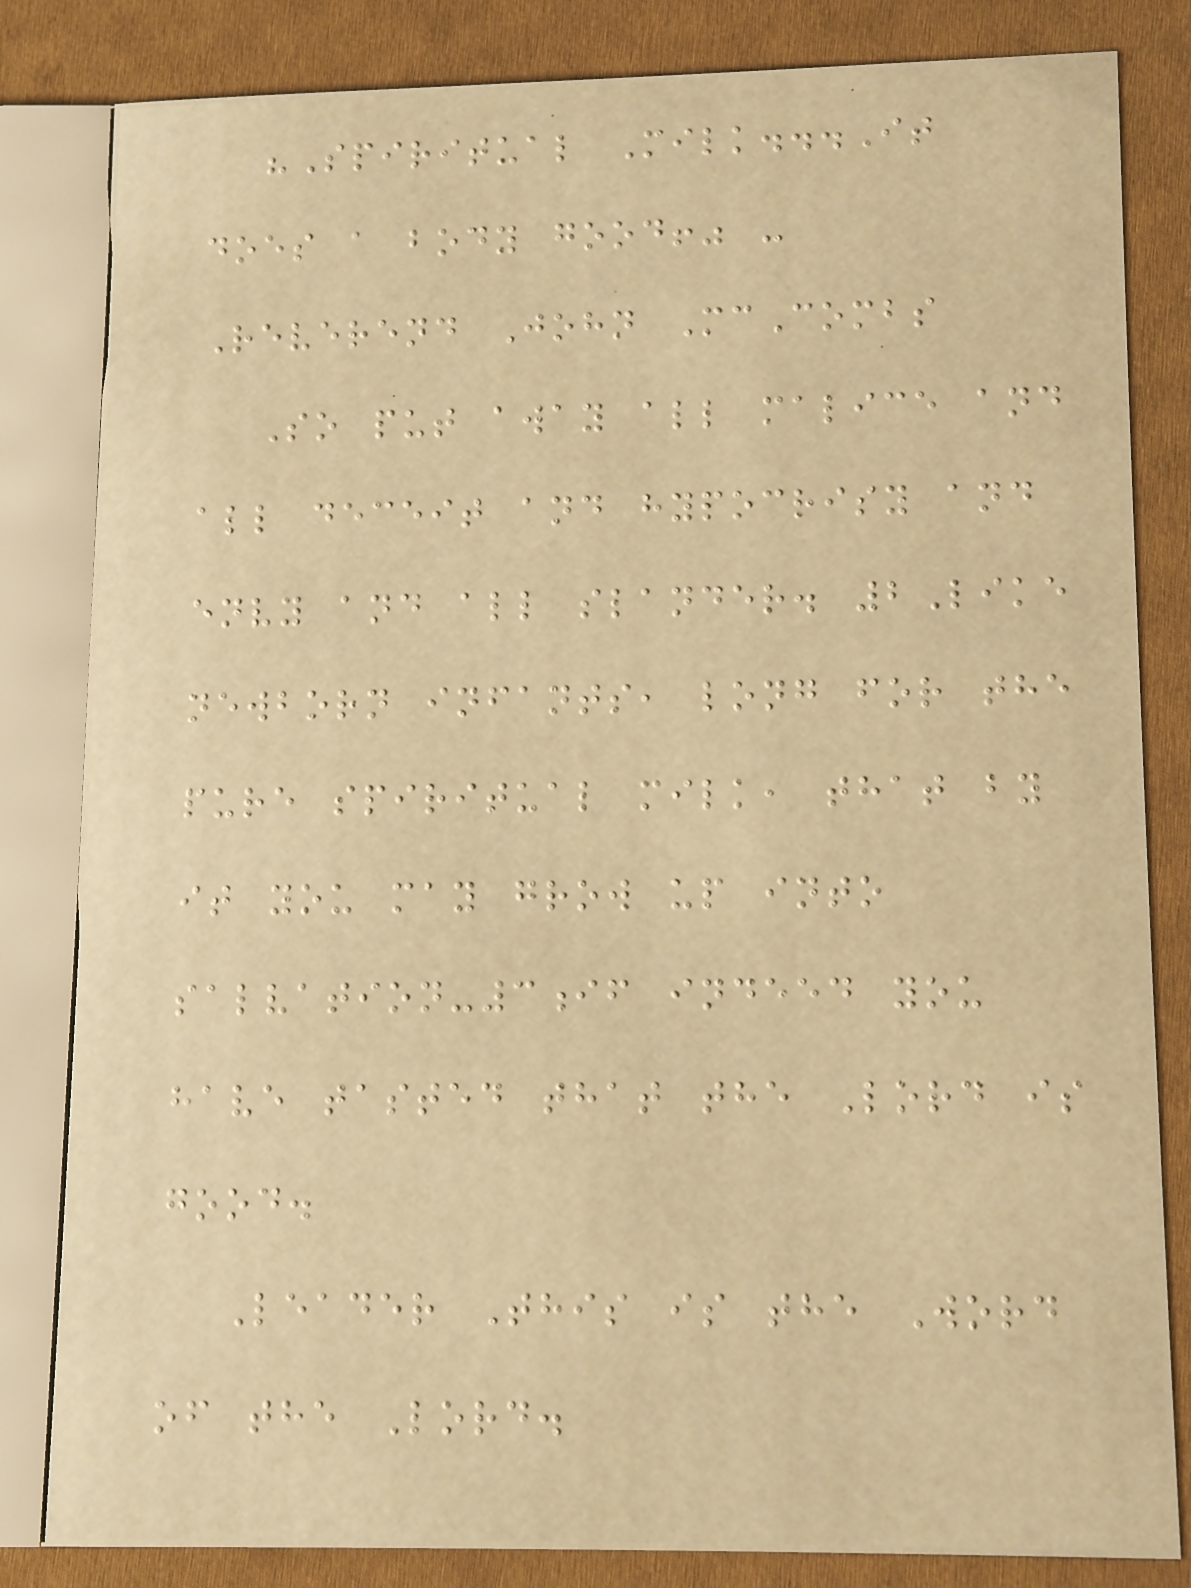"Spiritual Milk...It
does a body good!" -
Reverend John McCombs
So put away all malice and
all deceit and hypocrisy and
envy and all slander. 2Like
newborn infants, long for the
pure spiritual milk, that by
it you may grow up into
salvation-3if indeed you
have tasted that the Lord is
good.
Leader This is the Word
of the Lord.
